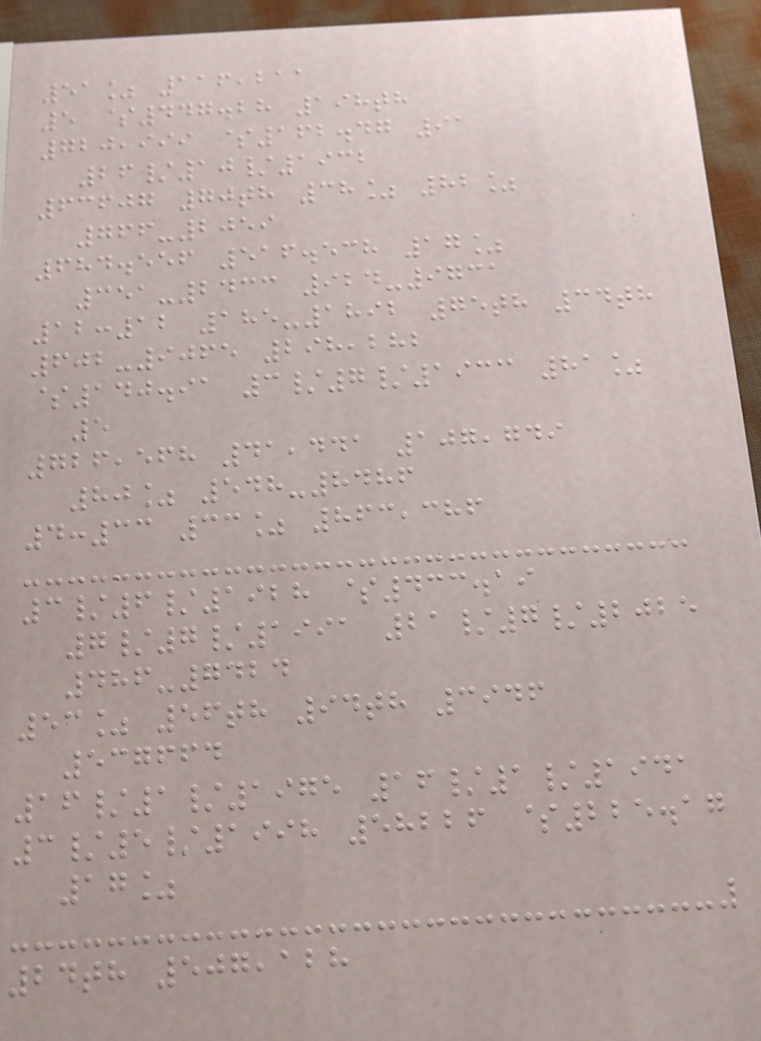51% 116,211
5 $447.28 198th
720,999 $162.47 91
26/10/1932
63607 70th 38% 82%
766-2059
684.556 516.538 17%
351-2433 924-9731
12:12 185-1892 75th 34th
602-9065 298,282
$140.91 3/7/1933 81%
5
726,568 41,441 107,749
80% 548-8486
4:33 33% 863,386
3/6/1928 $433.19
7/7/1991 21/7/2025
486-7424
53% 56th 94th 3946
537664
16/1/1975 16/1/1941
3/5/1998 58226 $225.17
17%
24th 507,128
